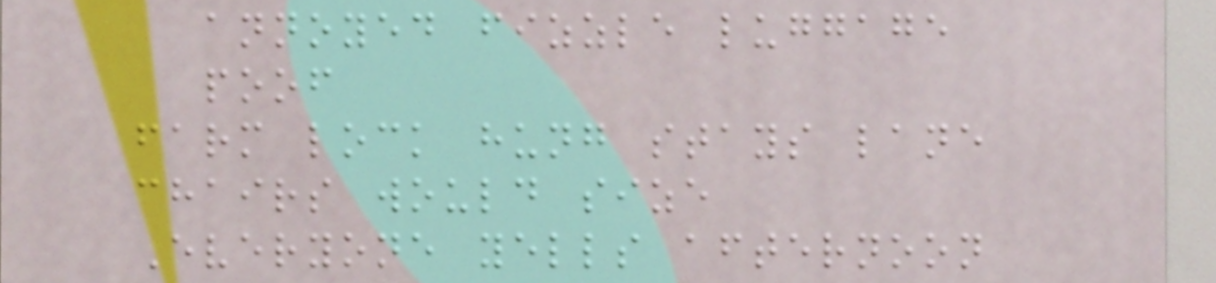annoyed fizzle luggage
poof
farm lock hung stays lane
chairs would size
Everyone yells afternoon
